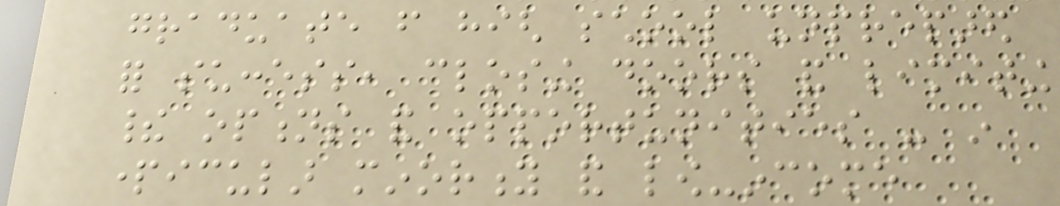graduate from high school unprepared
for success, closing doors and limiting
their options and opportunities - in
particular minority and low-income
